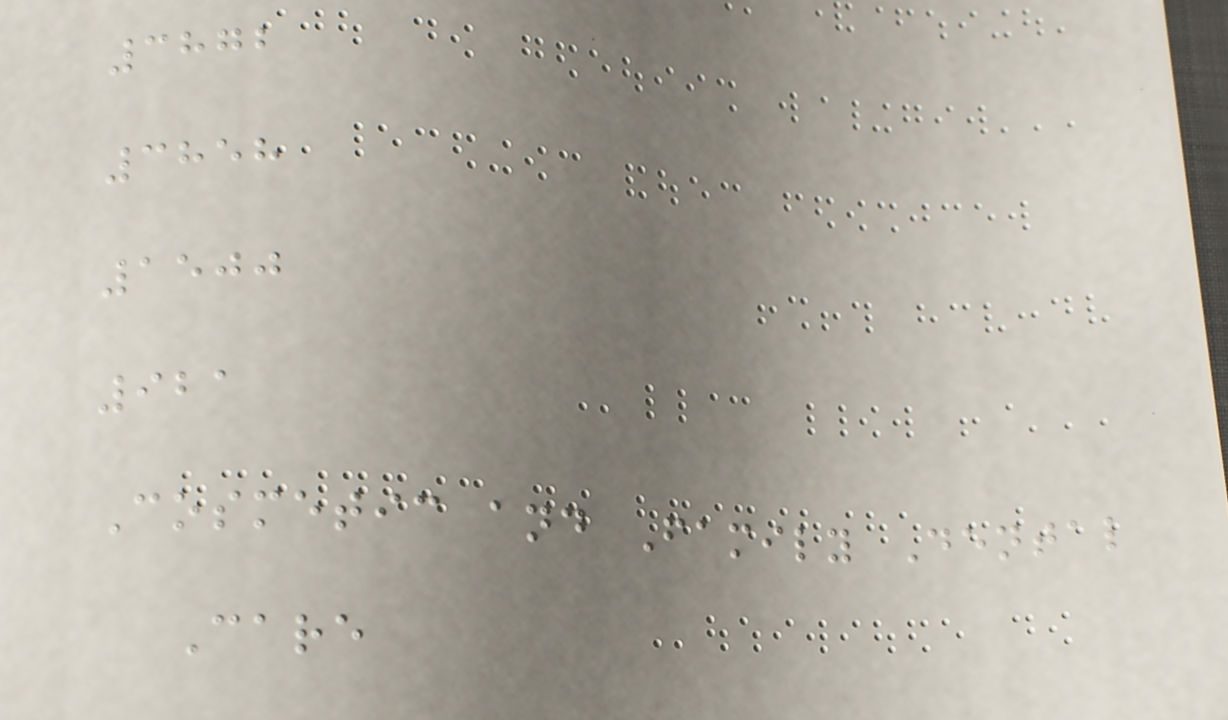3872
3858
1500
921
Cosmetic and Family Dental
Care
